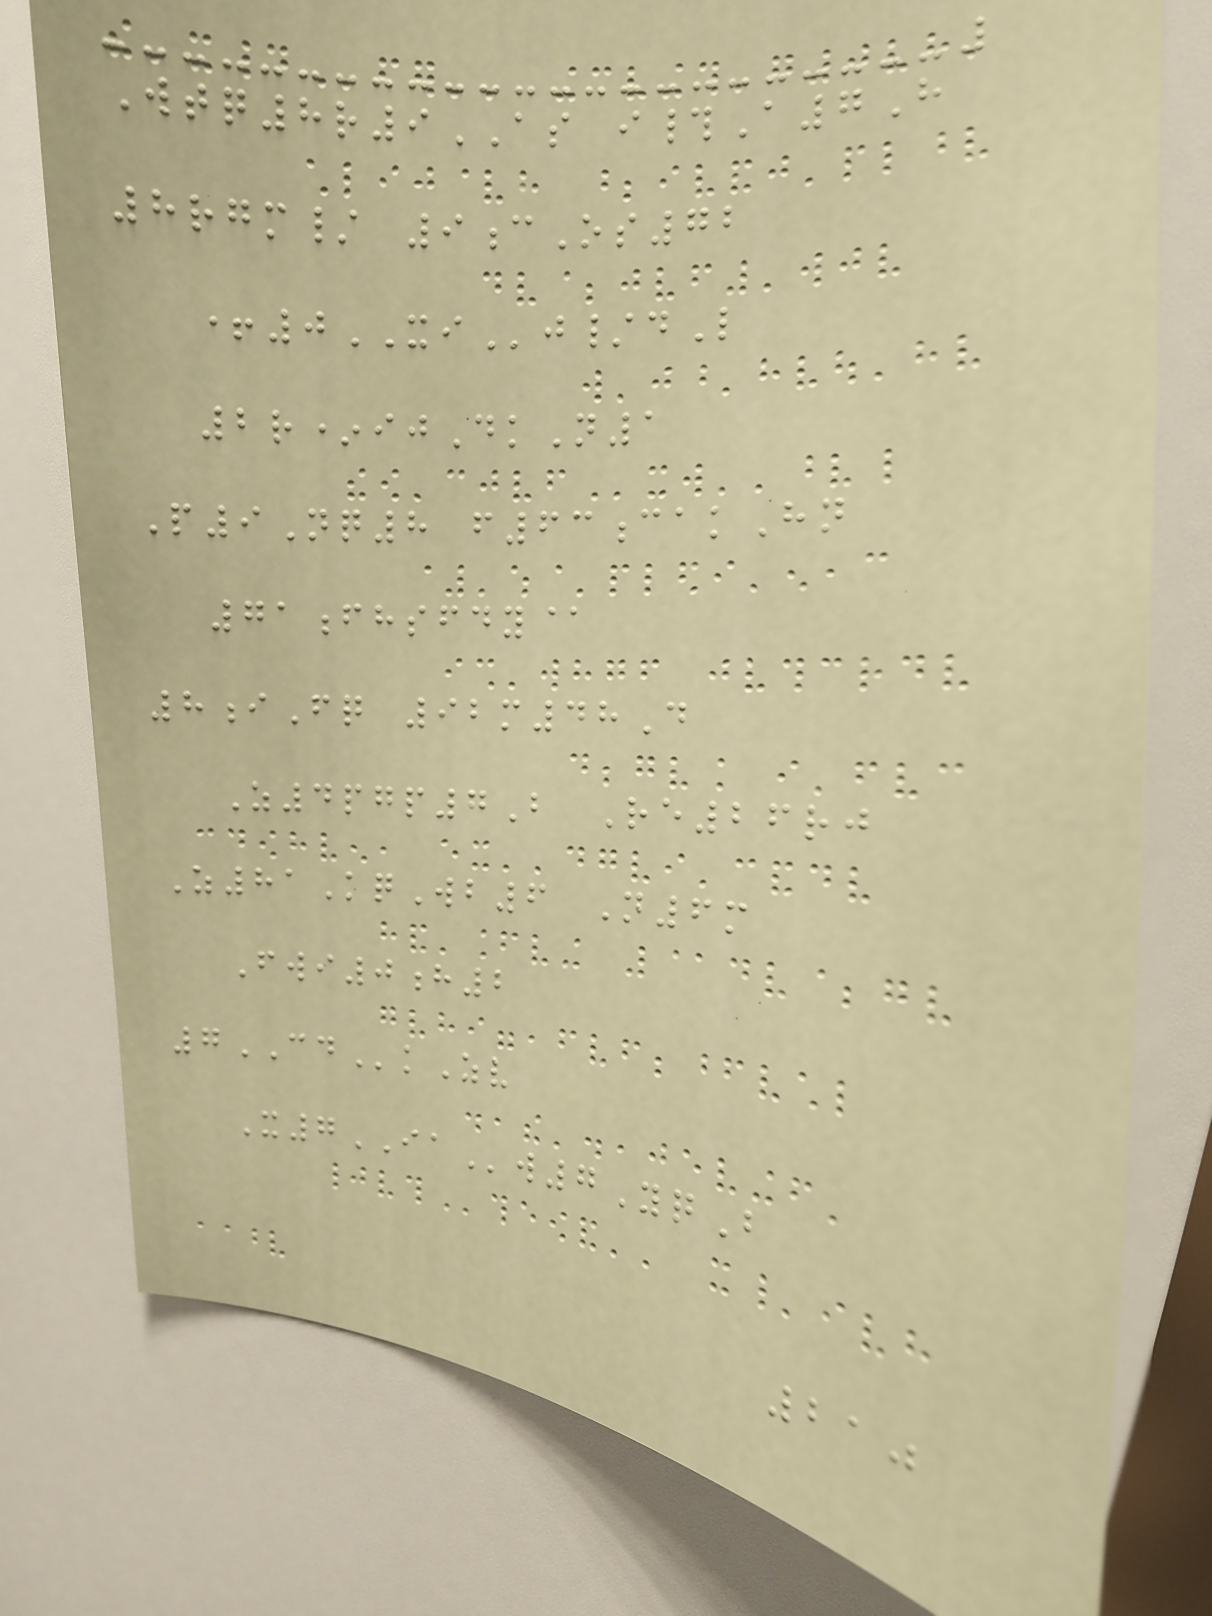Wtq8r9AS i#A7H
8rgm/ 9cOs72
+0XIj/dL
2r*ijDkN1
P9Nq8 f63cakHn
71fhsfdy@
8iFq 92m48D
Z4pgp7B Re26rj
Z81KqWb6 N6m
Fwi0h2
7CDkZv
X7IAw7YqB
210
